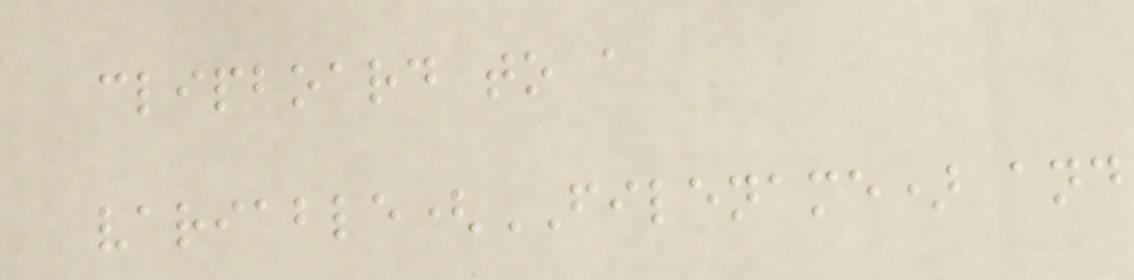clipboard to a
variable(FILENAME) and
